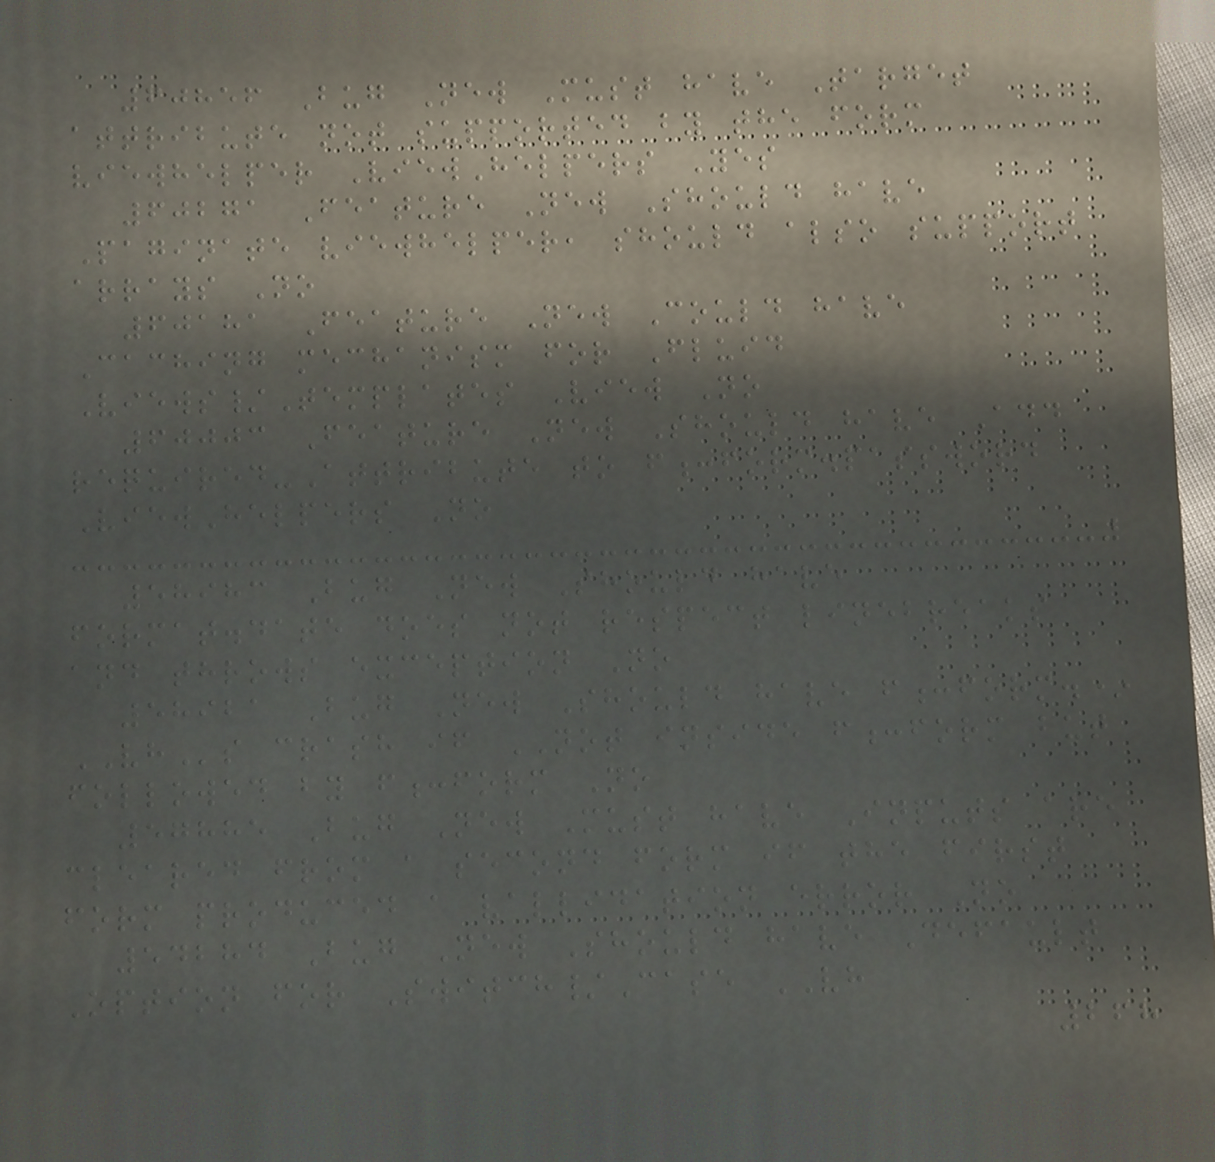60856 Bug New Must have Target
attribute not supported by the form
viewhelper ViewHelpers Yes
60271 Feature New Should have
Paginate viewhelper, should also support
arrays No
60181 Feature New Could have
Caching mechanism for Fluid
Views/Templates View No
60003 Feature New Should have Add
required-Attribute to f:form.password
ViewHelpers No
58983 Bug New Should have
format.date does not respect linebreaks
and throws exception No
58921 Bug New Should have f:form.*
VHs crash if NOT inside f:form but
followed by f:form No
57885 Bug New Must have Inputs are
cleared from a second form if the first
form produced a vallidation error No
54284 Bug New Should have Default
Option for Switch/Case VH
268
